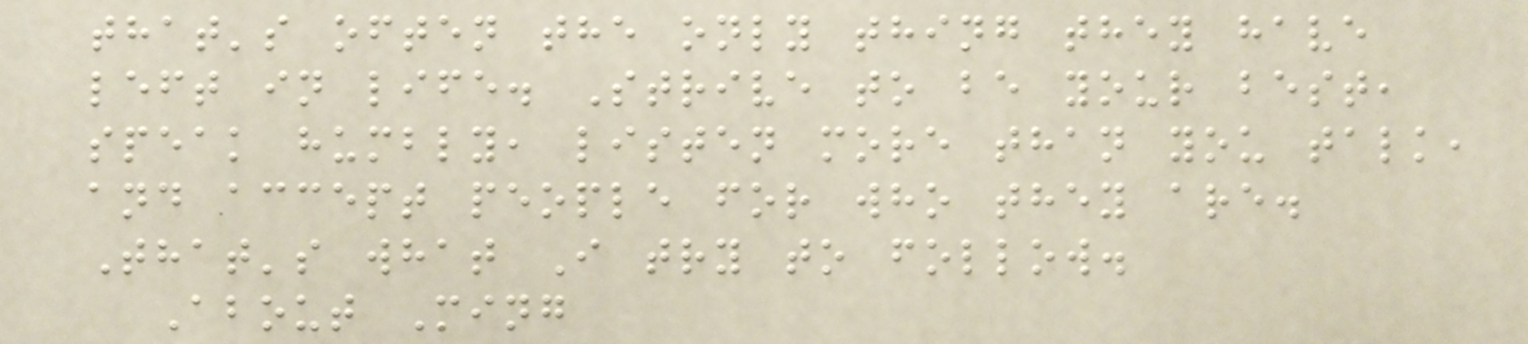that's often the only thing they have
left in life. Strive to be your best,
speak humbly, listen more than you talk,
and accept people for who they are.
That's what I try to follow.
About Ming
